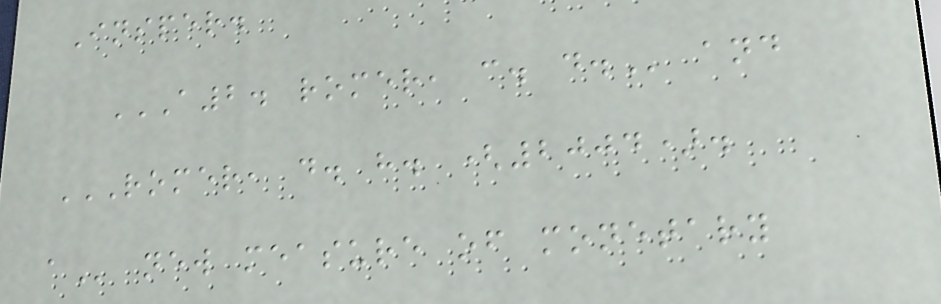Insper.
A2. ROMER, C. D. and
ROMER, D. H. (2004).
A new measure of monetary
